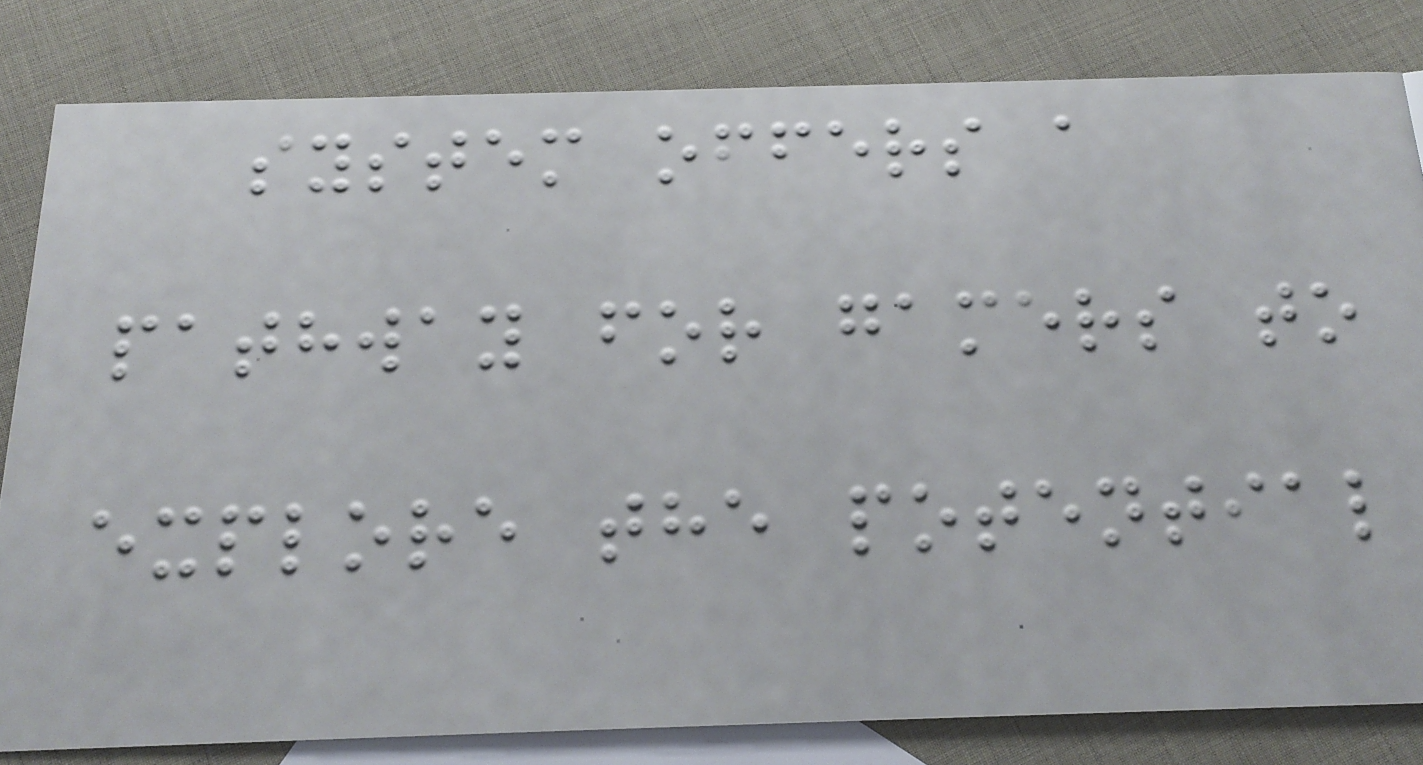system offers a
pathway for gamers to
explore the potential
